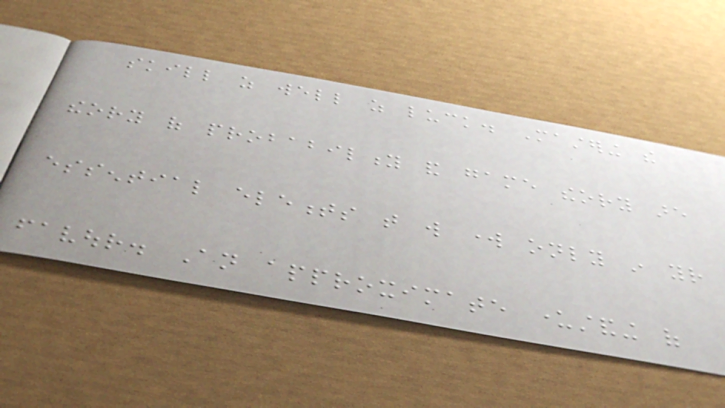skill as well as luck. Mastering the
theory of probability and game theory are
essential elements that will work only in your
favour. An approximate understanding of
